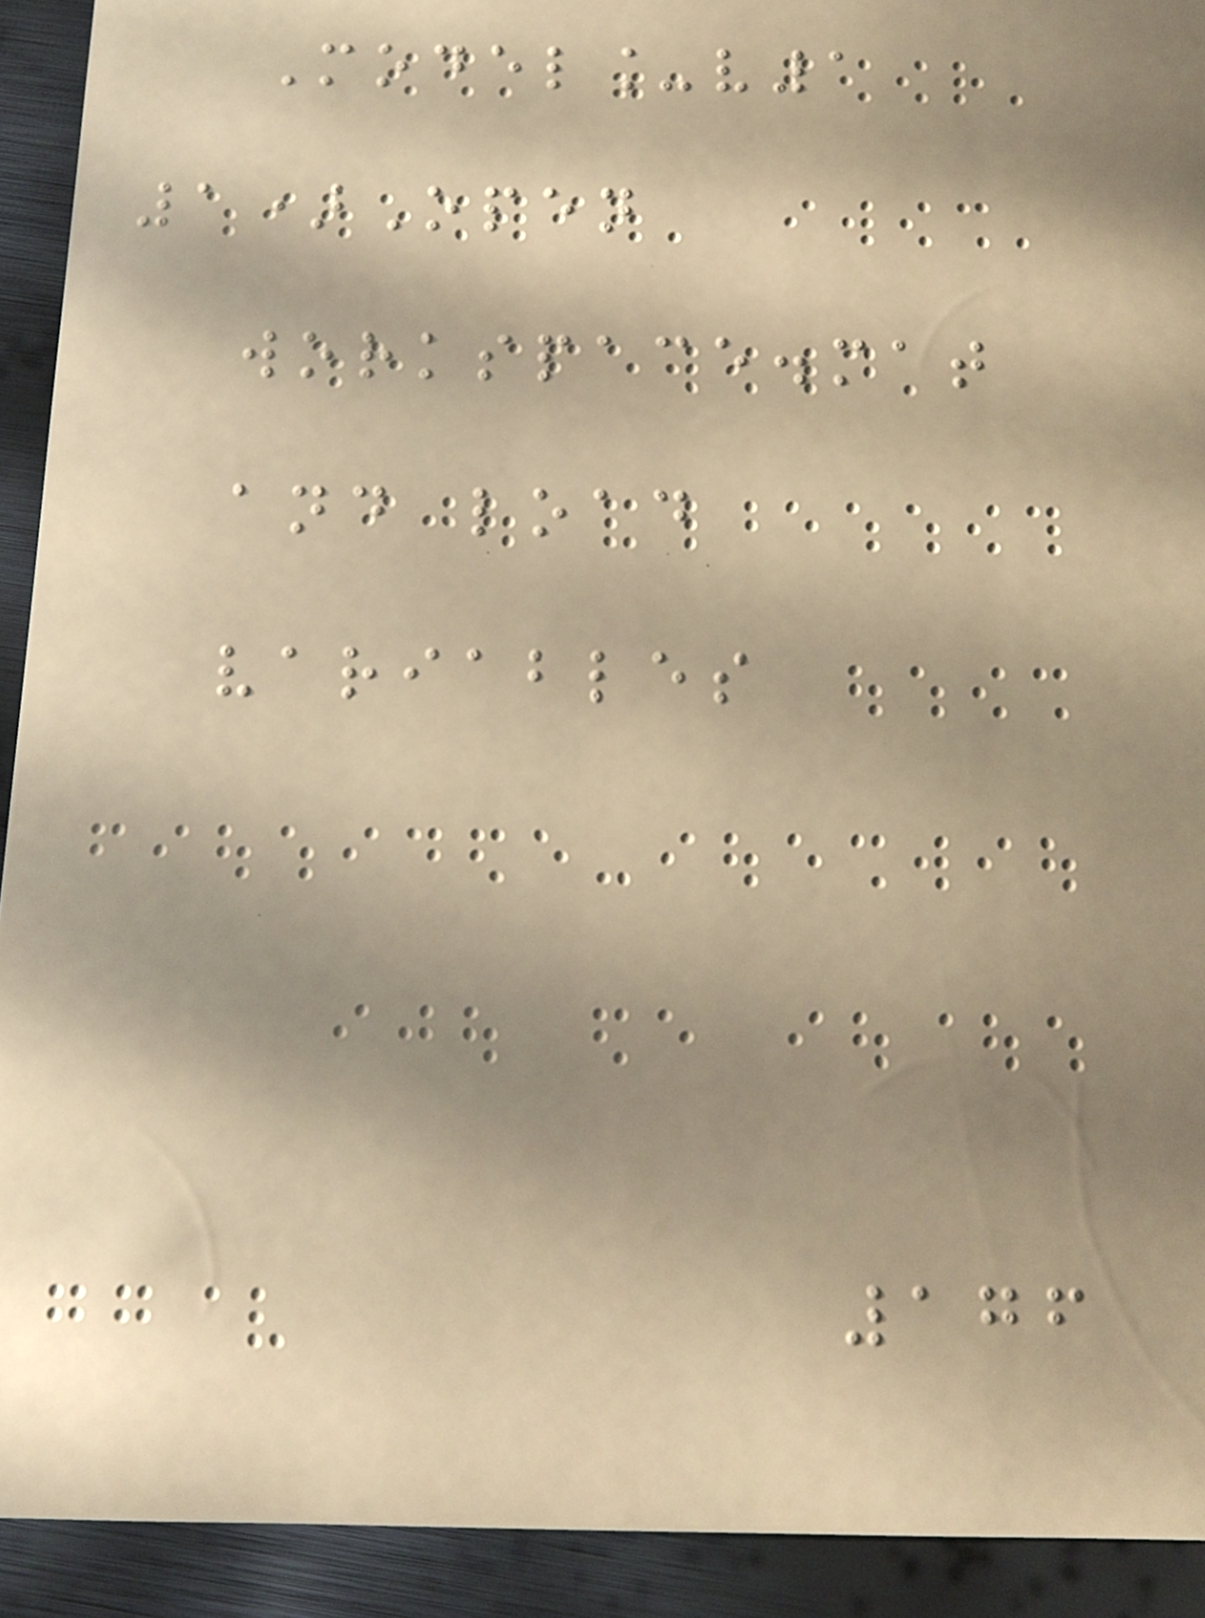Model_v1
1)Open
workspace.mat
and load
variables
176
